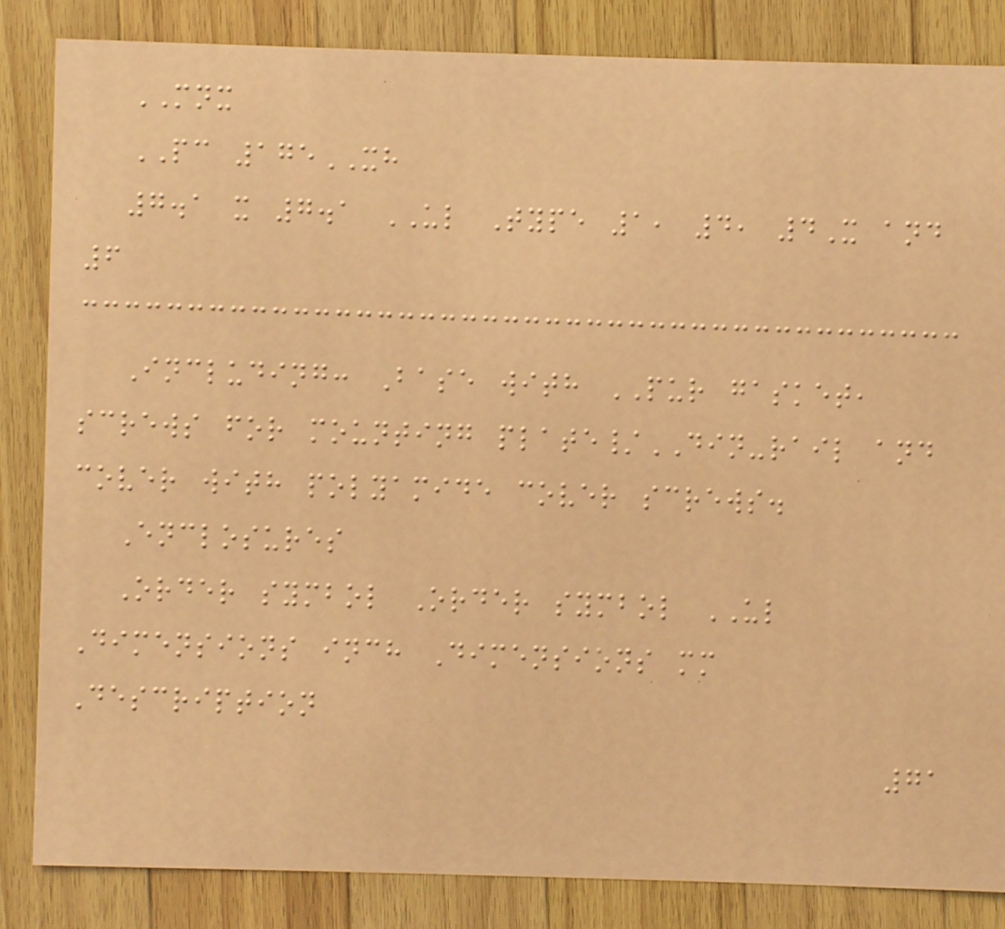MNX
PC 175XH
7.1 x 7.1 UL Type 1, 4, 4X and
6
Including: Base with PUR gasket,
screws for mounting plate/DIN-rail and
cover with polyamide cover screws.
Enclosures
Order symbol Order symbol UL
Dimensions inch Dimensions mm
Description
71
